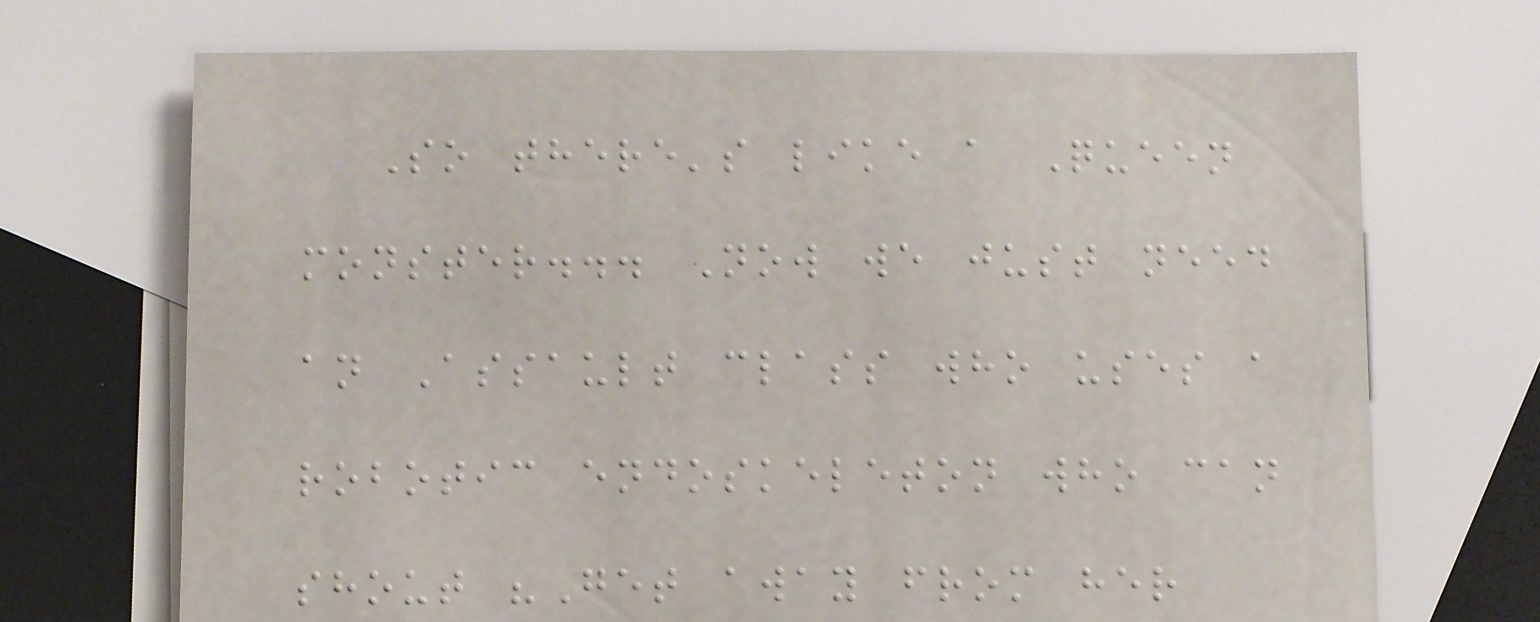So there's like a Queen
monster... Now we just need
an Assault class who uses a
robotic endoskeleton who can
shout "Get away from her
